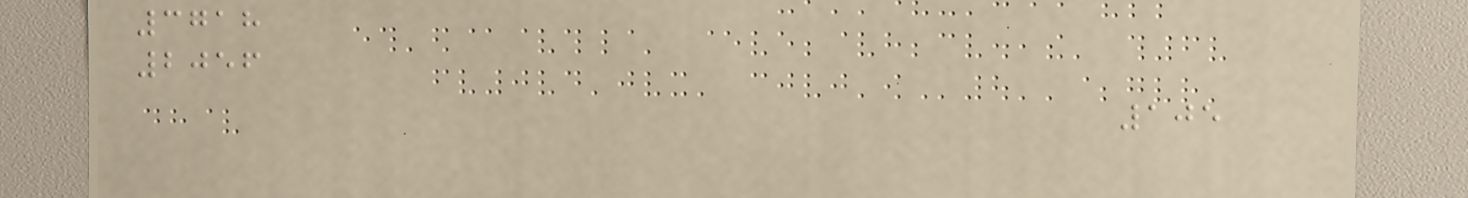3718
2056
105
